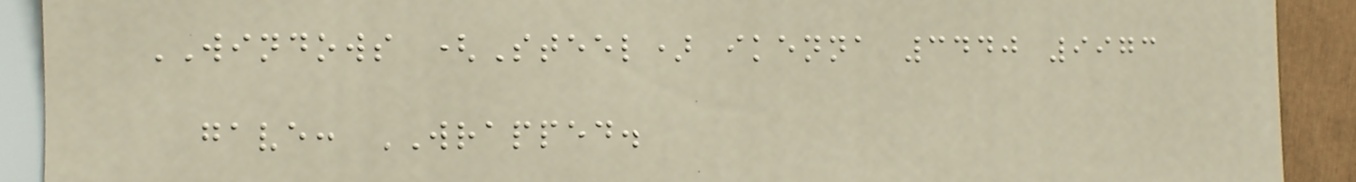WINDOWS (Steel) ikenna 3440 9973
gave: WRAPPED.
